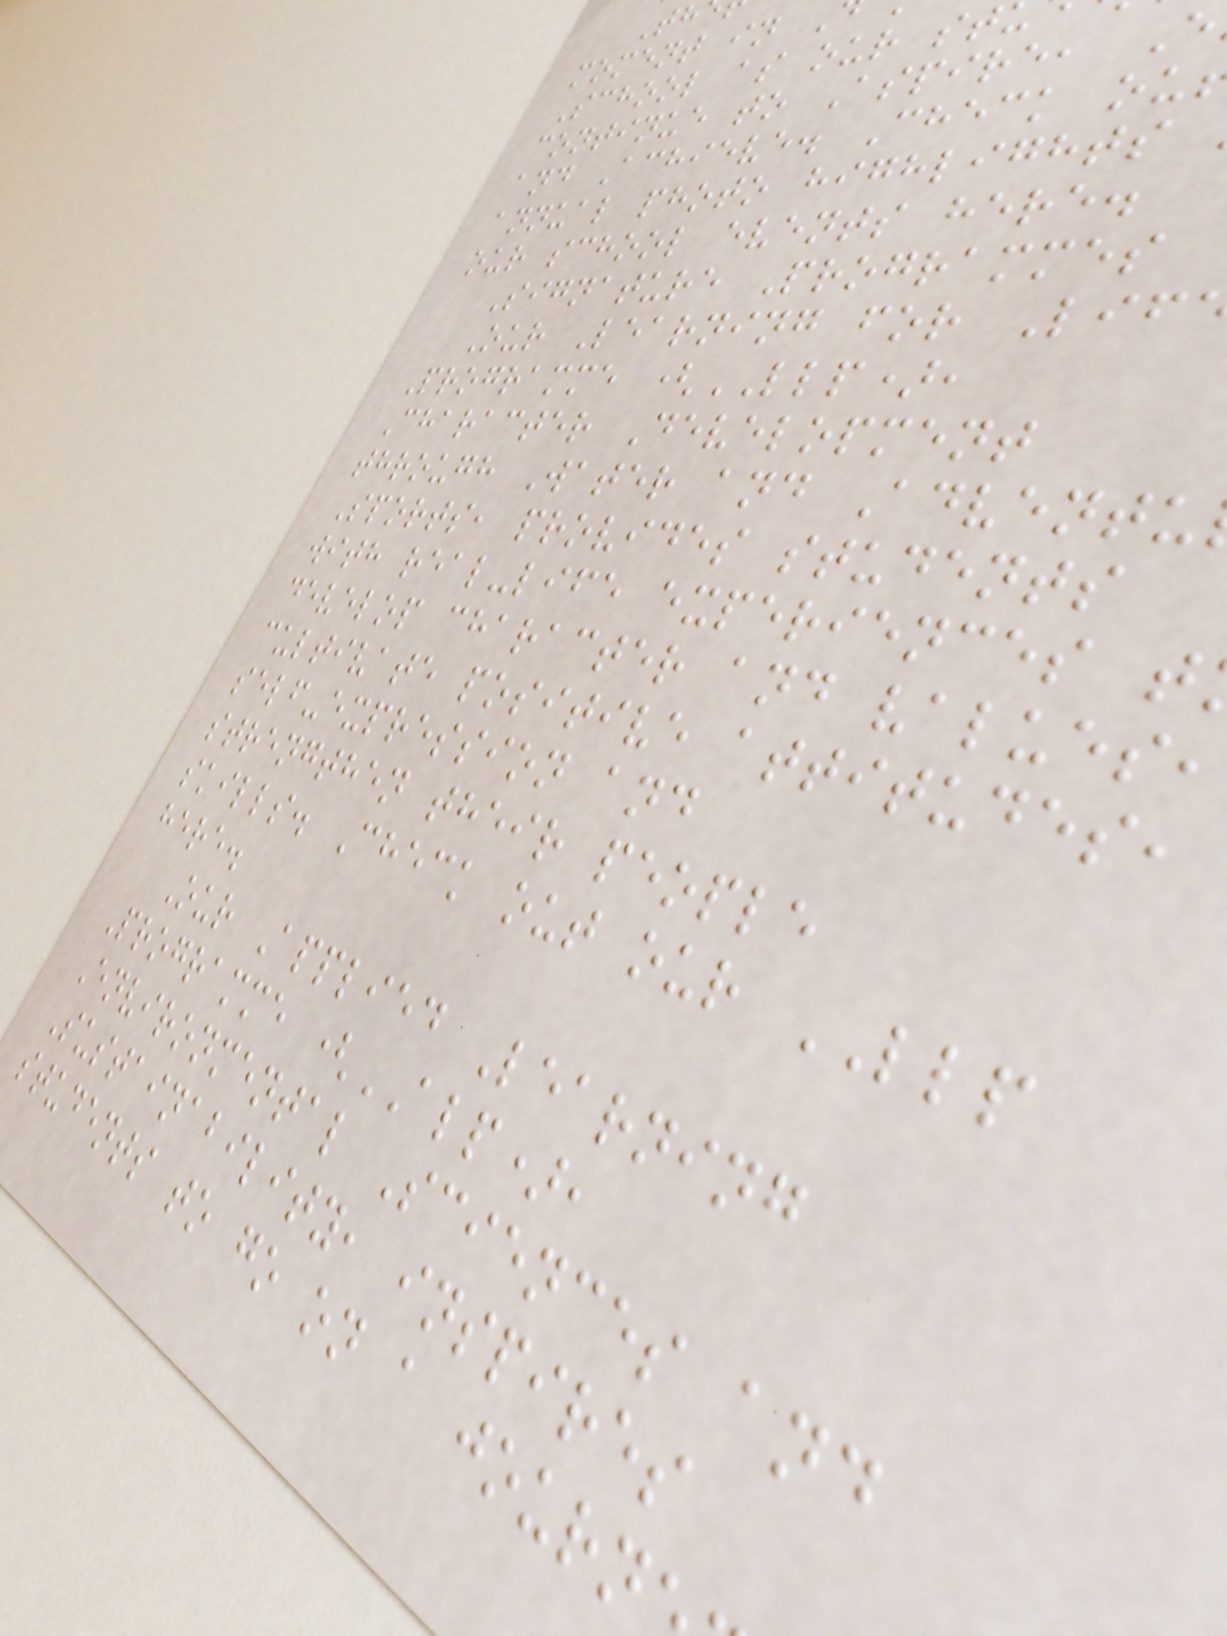moment in
School as our st
continue to Aspire, E
and Achieve. Check ou
annual photo highlights
our school events here.
Signature Programmes
Our Learning for Lif
Programme (LLP),
Character Development
through Water and Adventu
Sports, provides students
with real-life experiences t
develop character and values
cultivate positive attitudes,
self-expression and
strengthen their people
skills. Check out our LLP
here.
Our Applied Learning
Programme (ALP),
Environmental Sciences and
Sustainability, inspires
students to go on a journ
